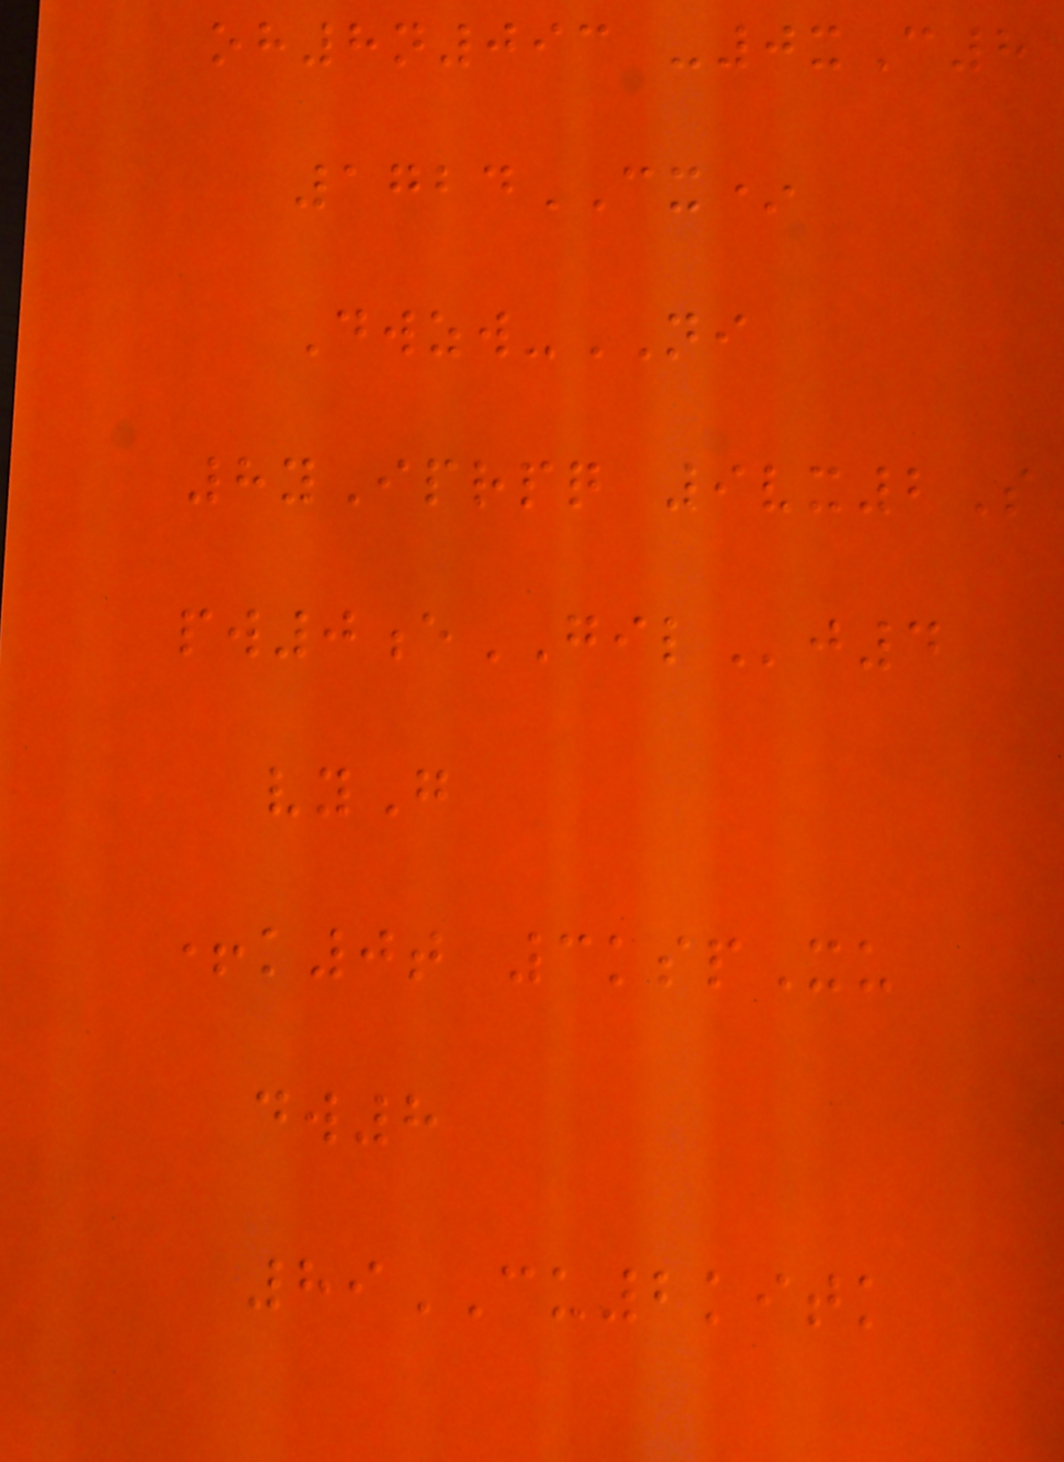oh8n093 -0xC8
1724CX*
Dwzw-NI
8yIprpq 9vx2S
pw0eGILj4
vyG
+k0t 3kspXu
dw8
89CU2kitk
